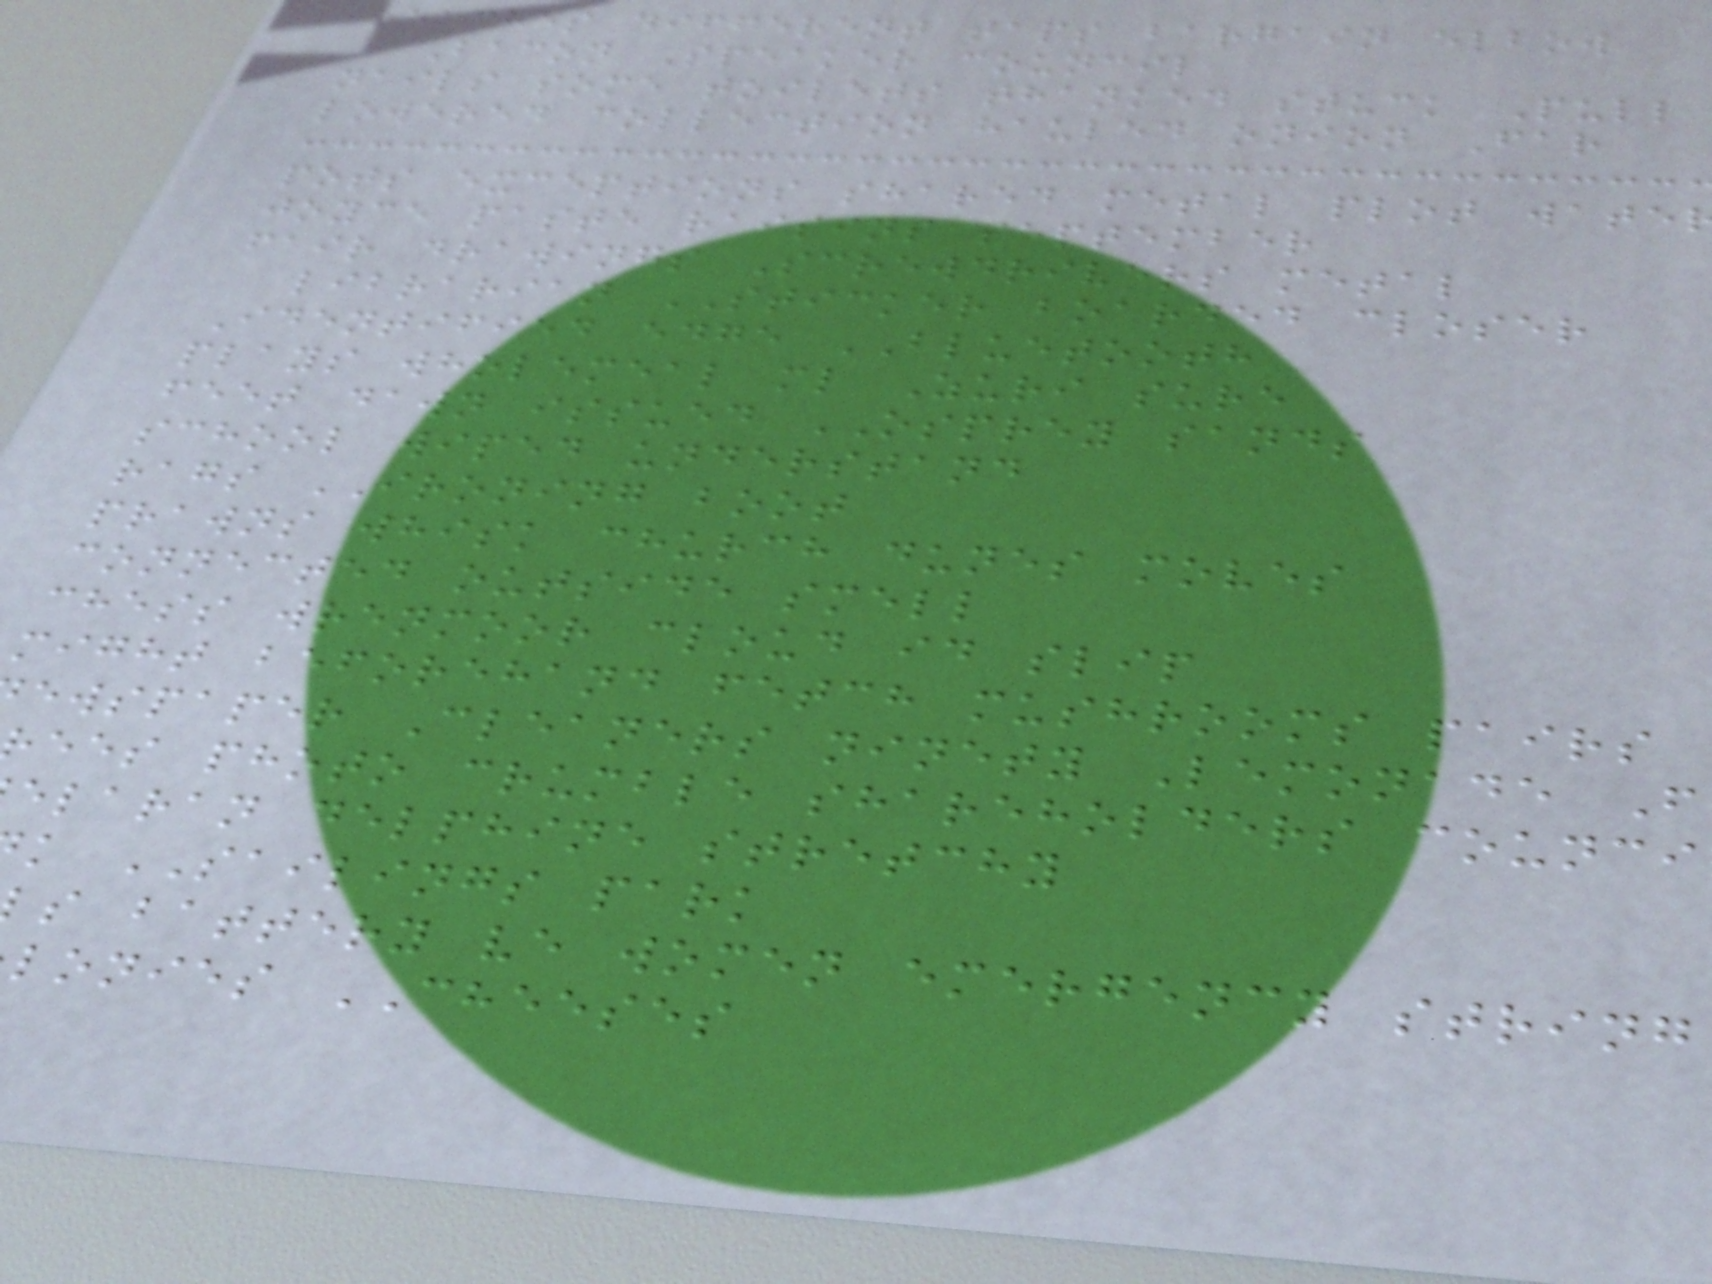reaches different taps bargain elbow
Bacon Speaker council
nails some toilets thanked stuck Pull
lowered collection hauled onion Far
pots exceptions shared metal plot wate
joyce paste raisins september
fair drawings Screwdrivers metal
librarian STICKER boarded closer
Identified edge BLUETOOTH
plays wholemeal ml Zuri sure
feet dawn issued OSPREY sands
school wiped understand
rags IRONING boot
prawns whisk church dunes moves
connected outside smell
chess wrenmoor cloud id slip
might beforehand fetch mushrooms pairs
ewspaper Cleaners ninety Lemonade F
ees photo crumble shareholders counci
elaran delphine stretchy
k SAILINGS park
s battery ve women emergency string
lonies CHEESES
